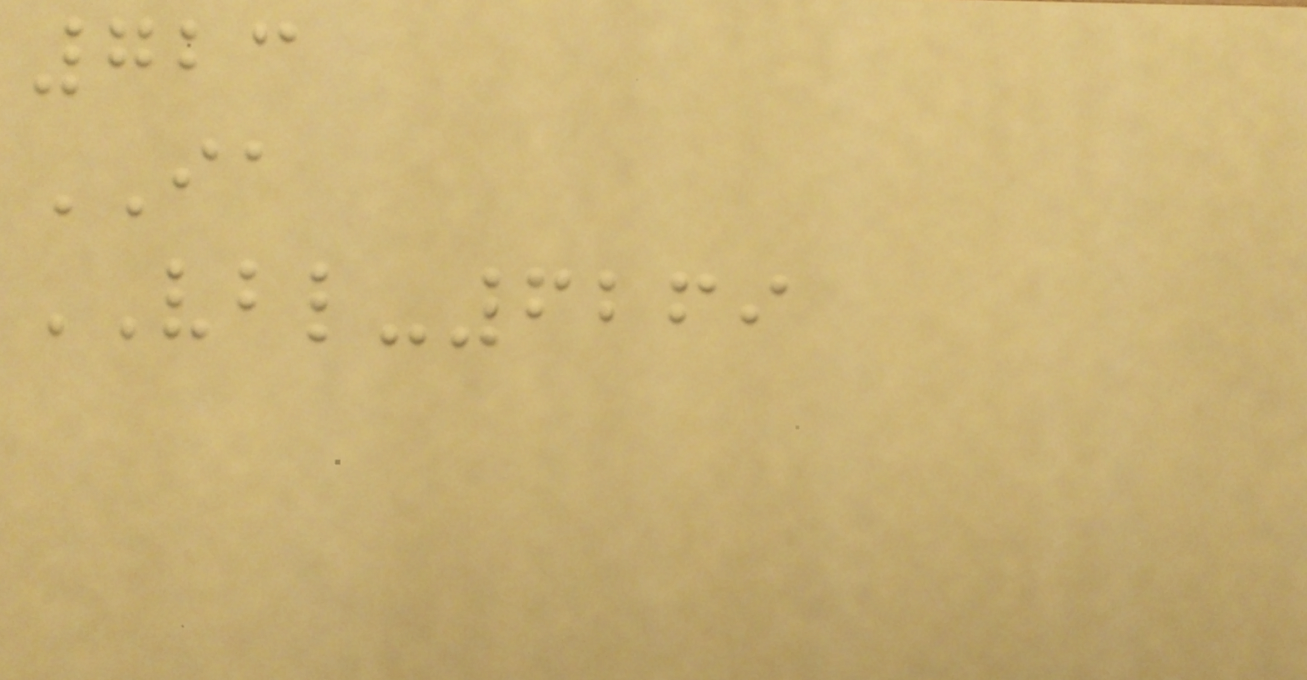723
IA
VBL-6269
